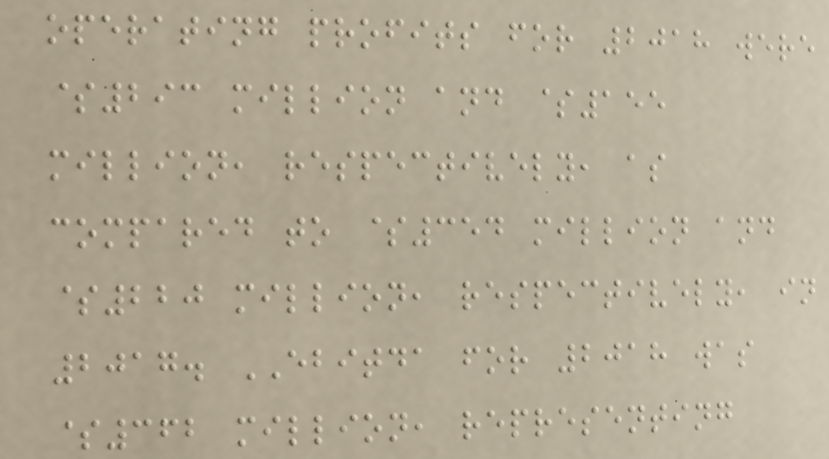operating profits for 2018 were
$293 million and $155
million, respectively, as
compared to $354 million and
$220 million, respectively, in
2017. EBITDA for 2018 was
$362 million, representing
